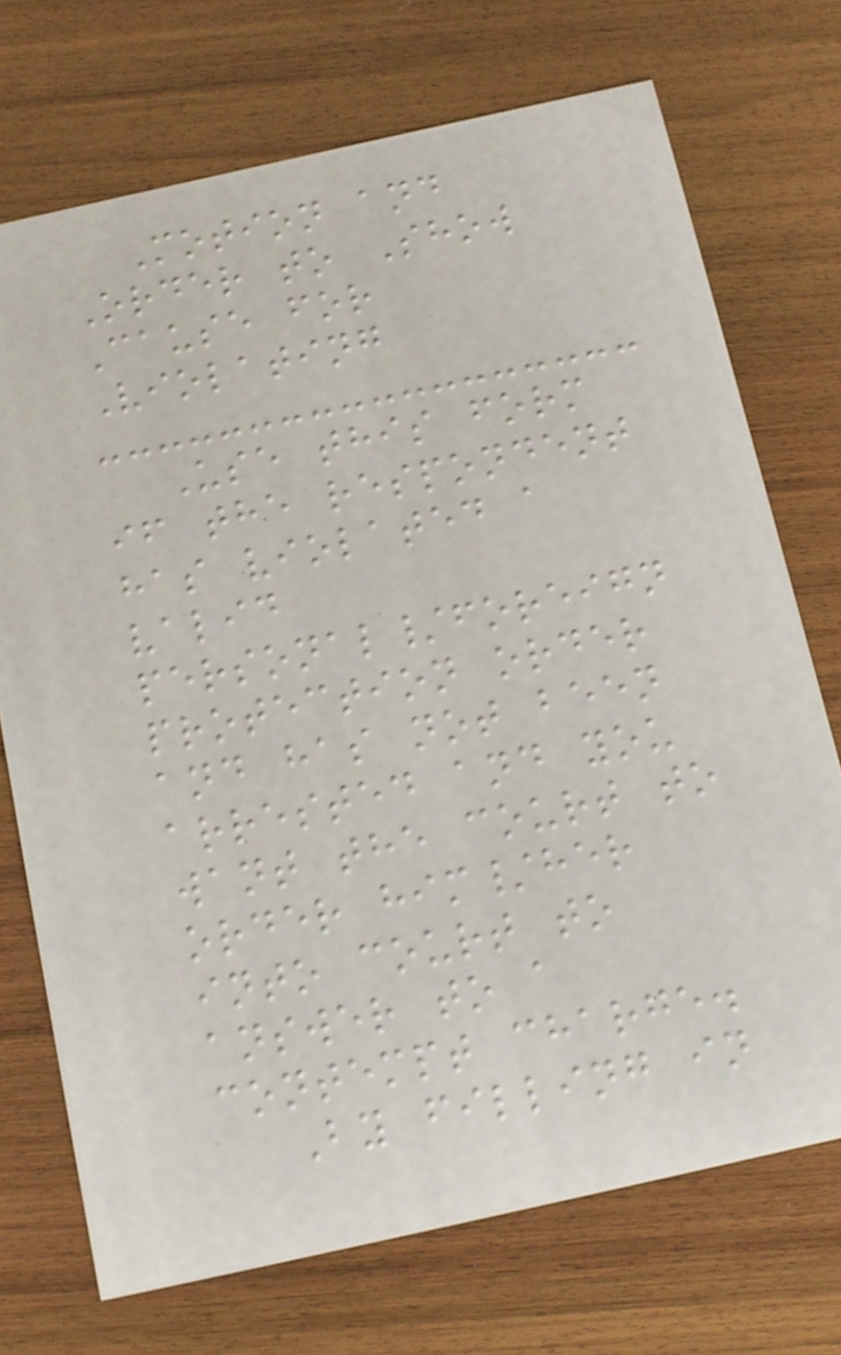Motion and
Order to Show
Cause for
Violating
Use this form
if the respondent
has violated a
valid
personal/foreign
protection order
and has not been
arrested and you
want the court to
order him/her
into court to
answer to a
contempt charge.
By filling in
